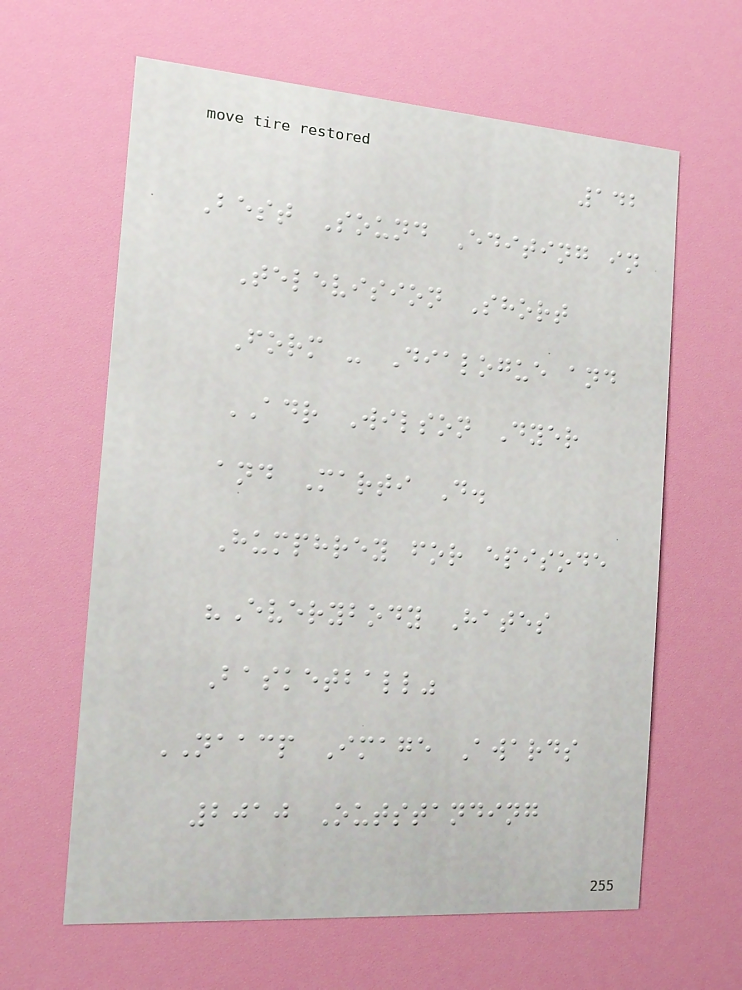142
Best Sound Editing in
Television Short
Form - Dialogue and
ADR Wilson Dyer
and Marti D.
Humphrey for episode
"Everybody Hates
Basketball"
NAACP Image Awards
2010 Outstanding
